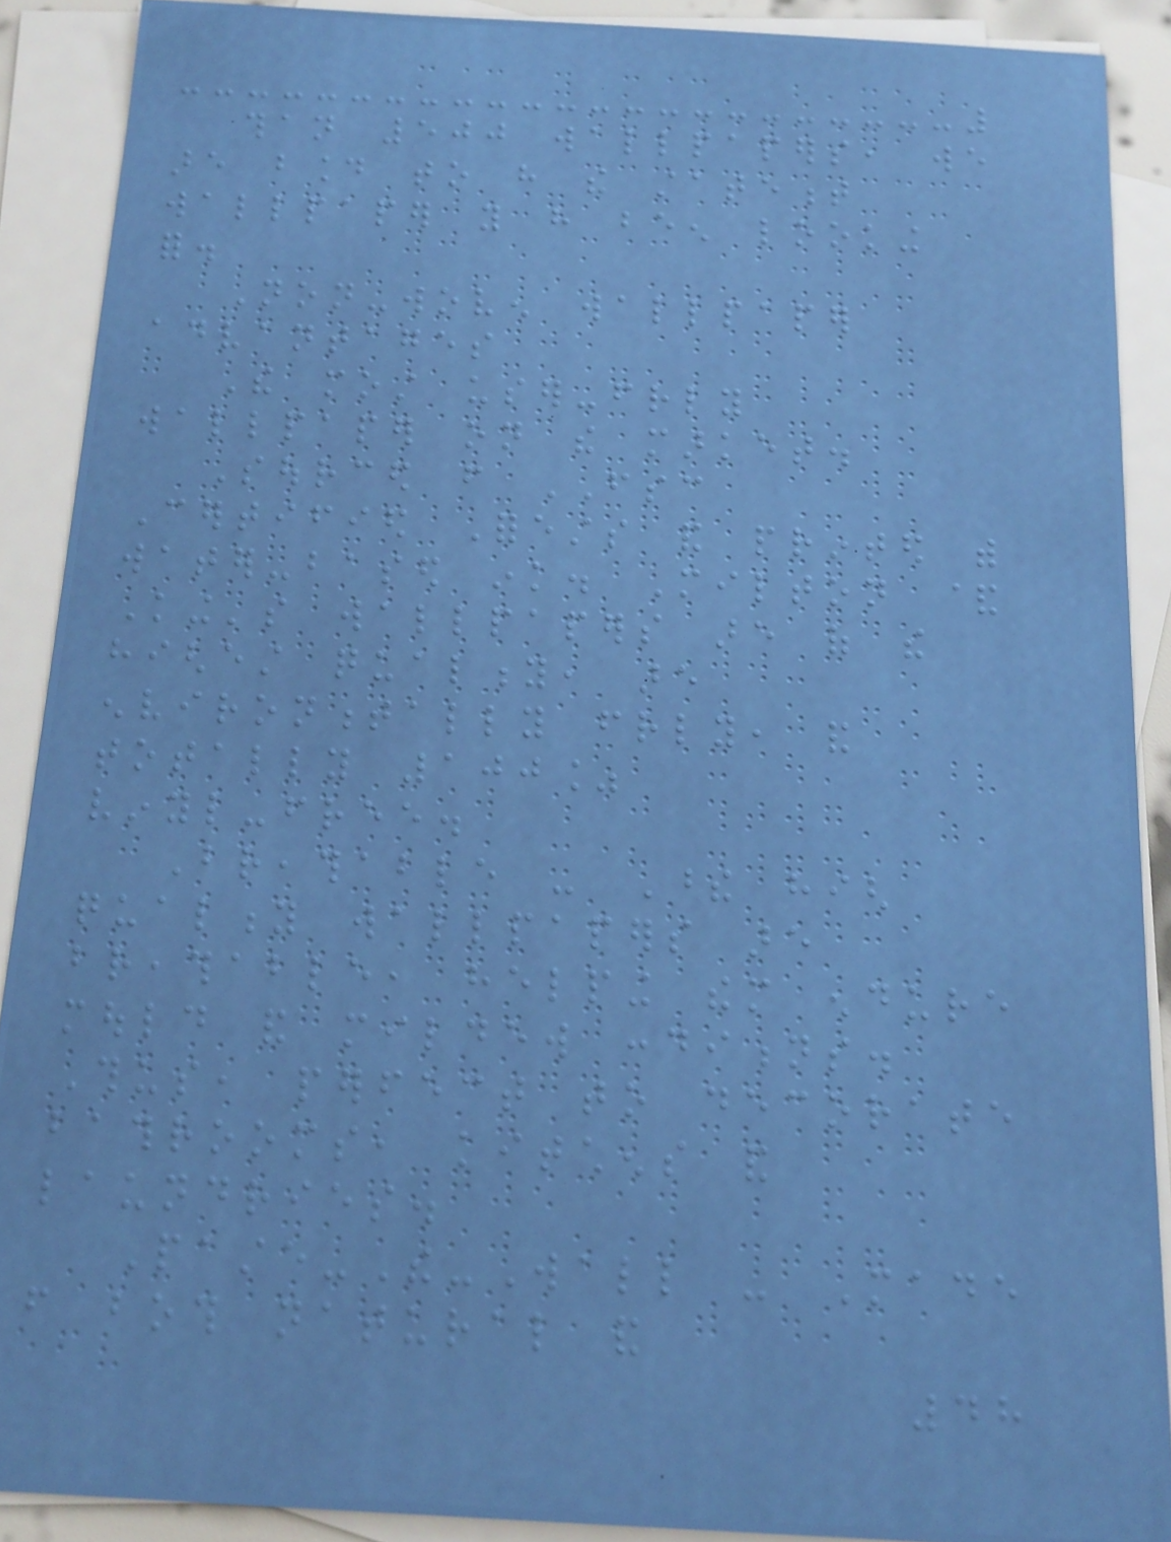than 500 wallpapers, we
are bound to have the statement
wallpaper you have been looking
for.
Non-woven wallpaper
advantages
The most user-friendly
wallpaper on the market.
Sourced from FSC
Certified Forests and printed with
water-based ink. Milton &
King's wallpapers are of the
highest quality, are
environmentally friendly, and
totally 100%
vinyl-free.
Breathable - These high
quality wallpapers are
breathable, helping them endure
mould and mildew conditions.
Thus, perfect to decorate
bathrooms, kitchens and
laundries.
Paste-The-Wall - Made
from both natural and
48
